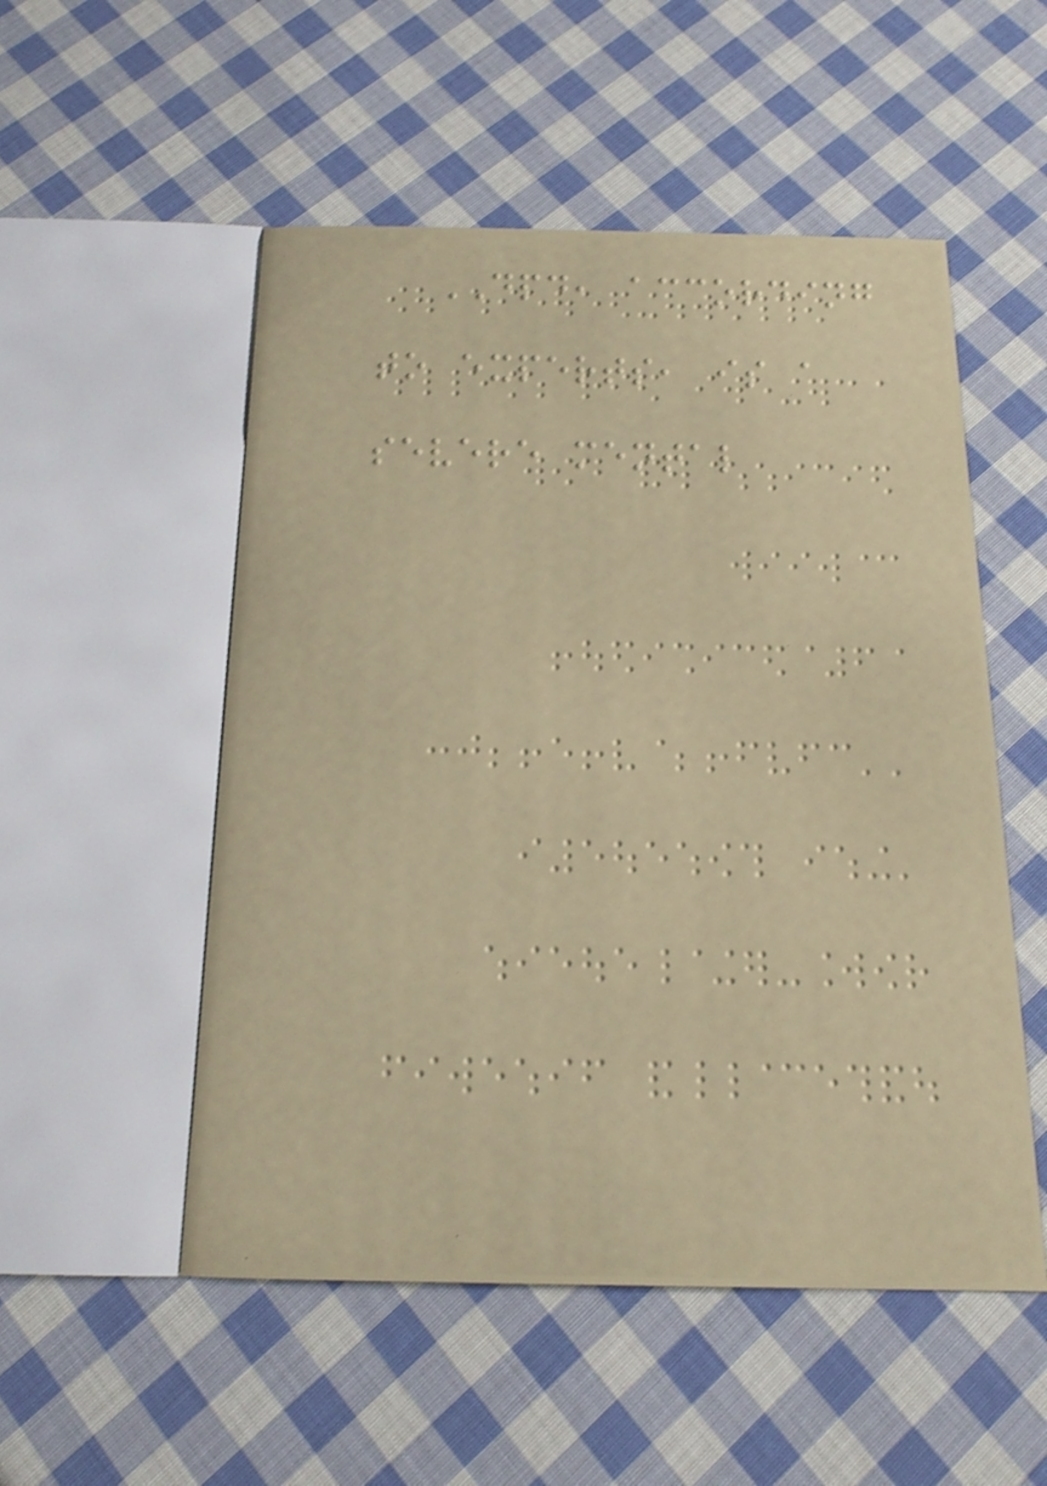DPD, according
to experts, is a
severe mental
